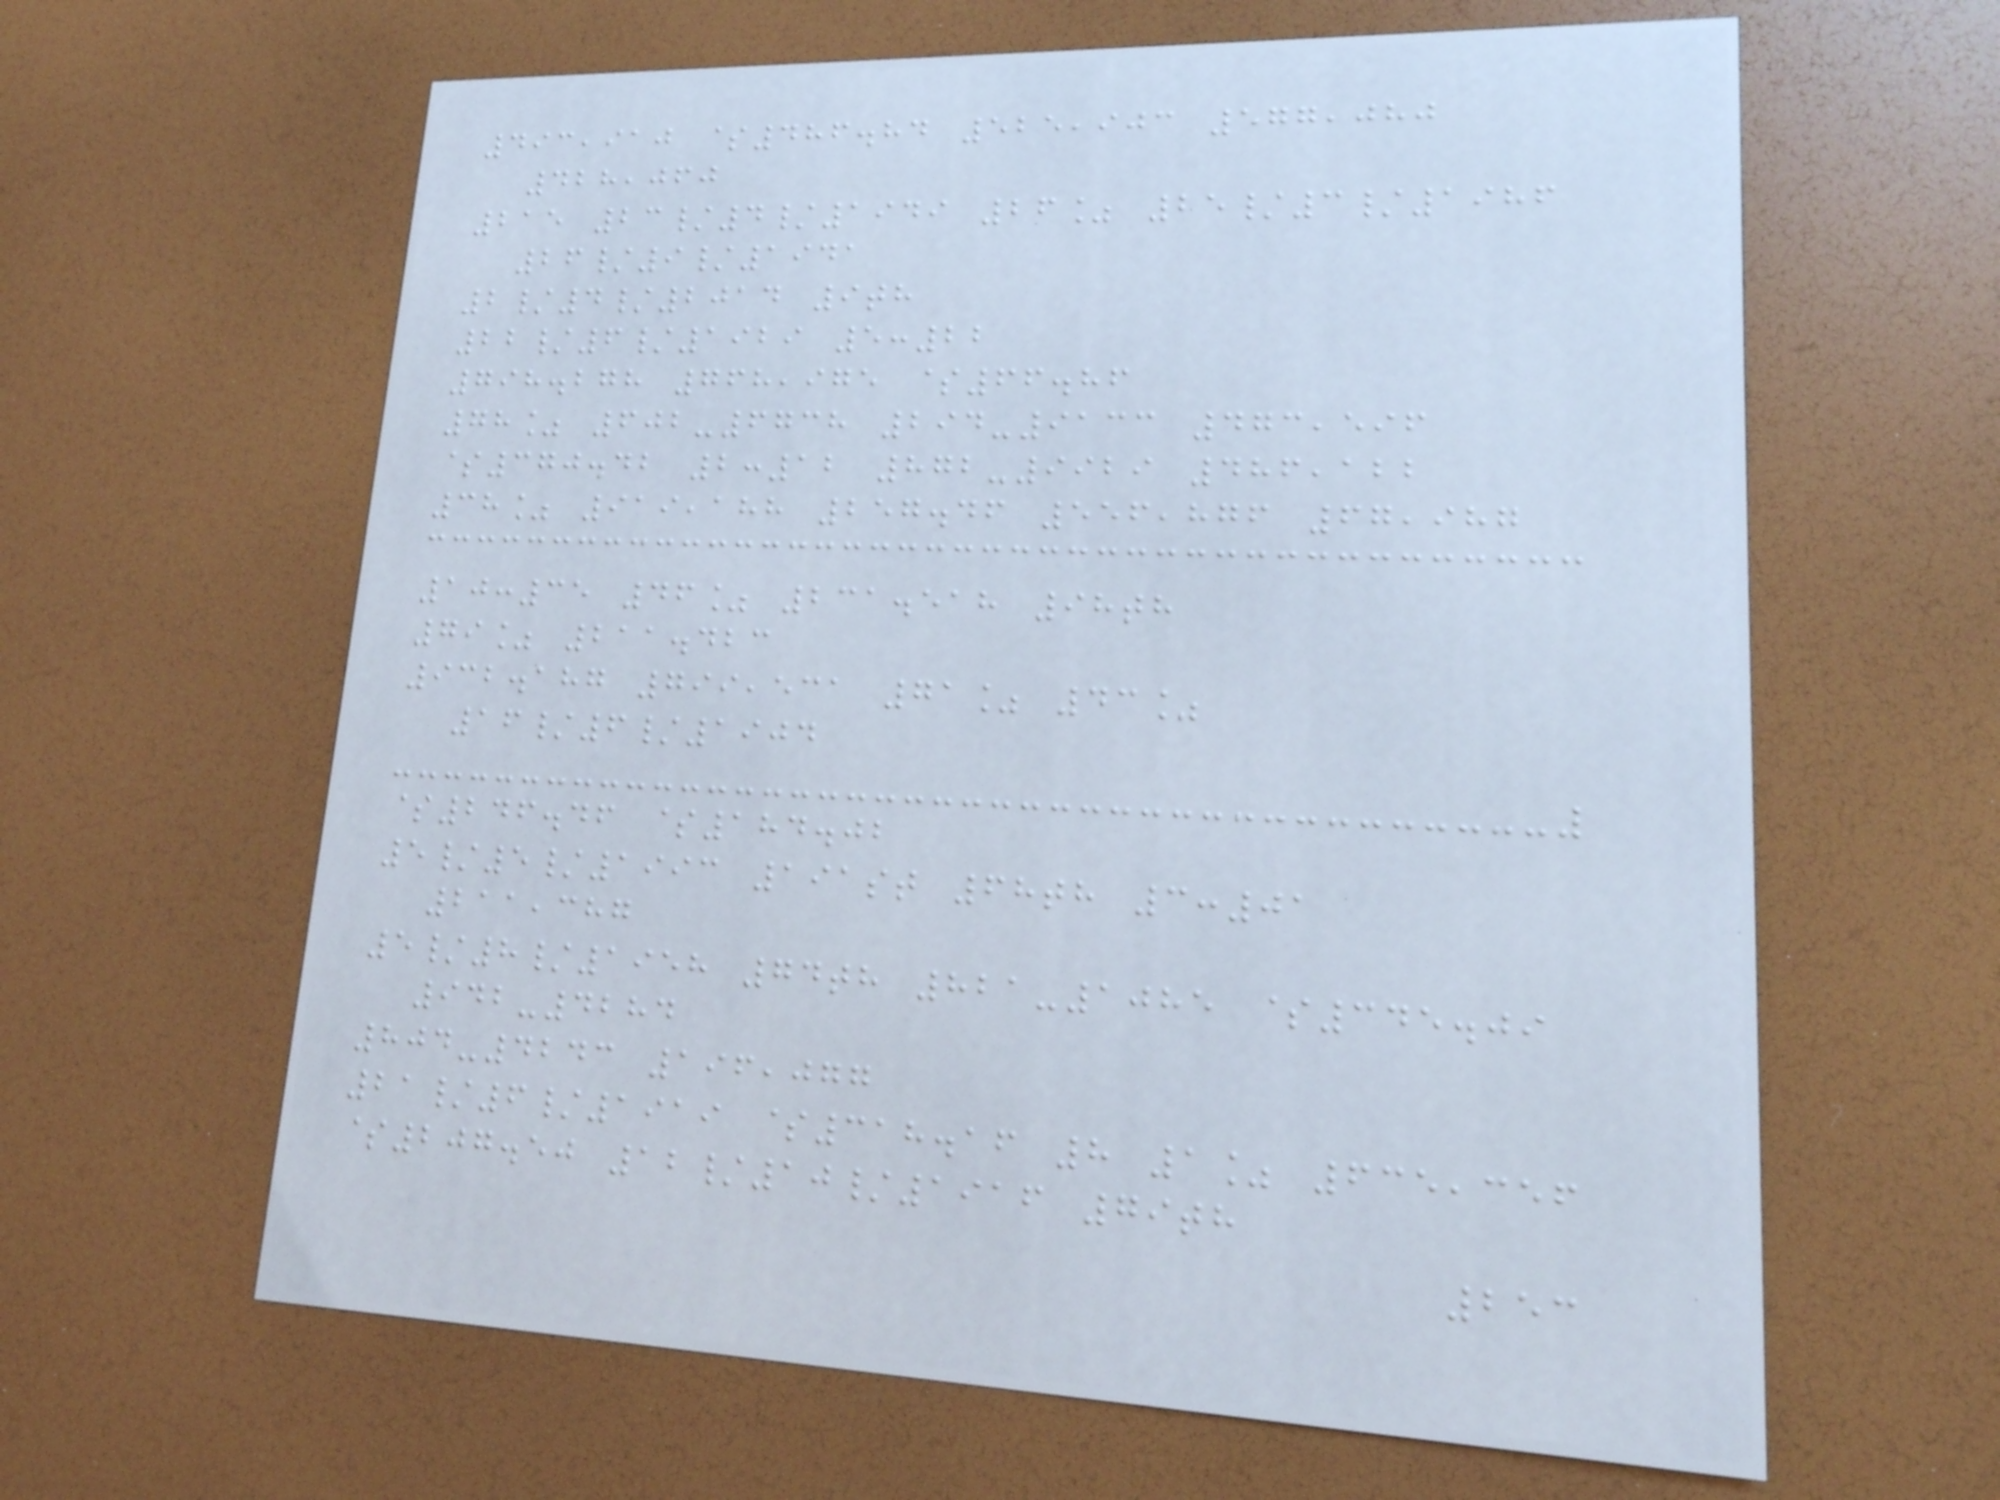493,910 $486.84 525,903 577,080
428,060
215 23/4/1949 26% 25/3/1986
26/9/1941
2/4/2014 9th
22/6/1929 5:22
798.278 768,975 $66.86
78% 602-6738 294-9133 473,596
$370.42 2:12 872-9929 486,122
38% 919,188 257.46 556,876 67,987
10:35 46% 231.518 98th
79% 211.423
932.187 799,531 71% 43%
16/6/1904
$246.46 $184.02
5/5/1993 191st 68th 3:01
211,387
5/8/1958 74th 821-1085 $345.09
942-4284
804-4243 196,077
21/6/1919 $318.16 8 1% 635,356
$207.50 12/10/1916 79th
253
